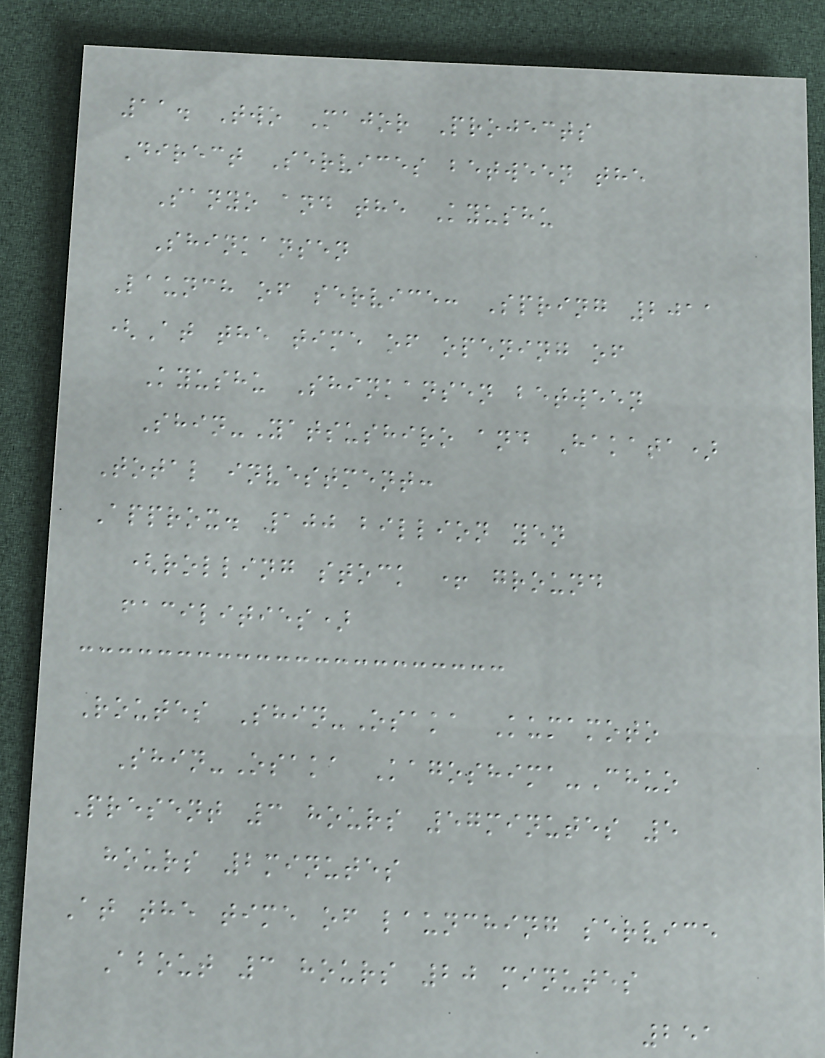11. Two Major Projects
Direct Services between the
Sanyo and the Kyushu
Shinkansen
Launch of service: Spring 2011
(At the time of opening of
Kyushu Shinkansen between
Shin-Yatsushiro and Hakata)
Total investment:
Approx. 100 billion yen
(rolling stock + ground
facilities)
Routes Shin-Osaka Kumamoto
Shin-Osaka Kagoshima-Chuo
Present 3 hours 57minutes 5
hours 2minutes
At the time of launching service
About 3 hours 20 minutes
251
